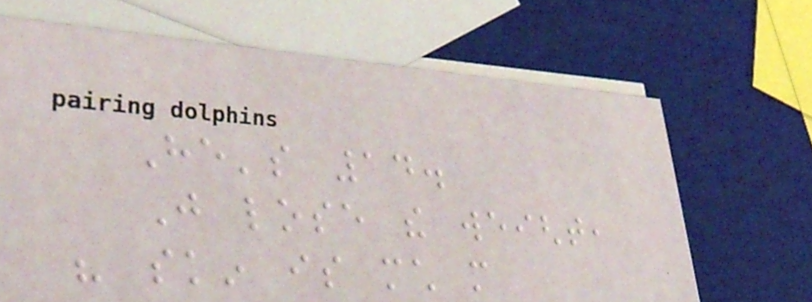He's 14.
Just lose the weight,
his skin is much more
